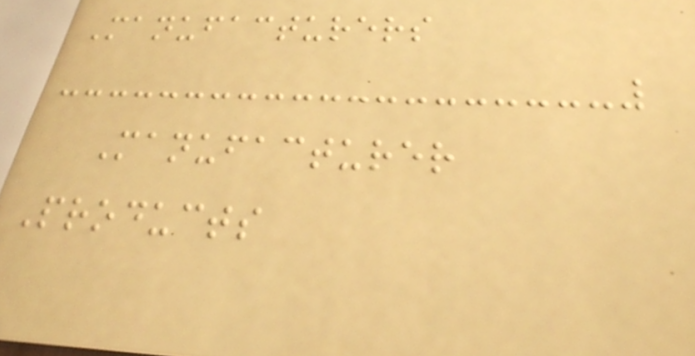Manufacturers
Manufacturer
Products
